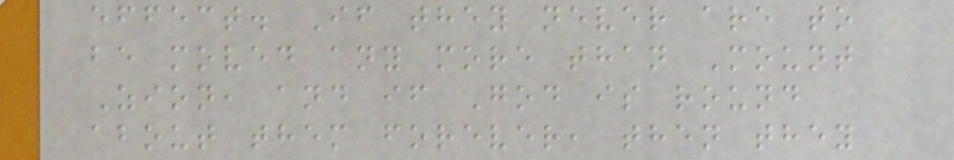effect. If they never are to
be moved any more than Mount
Zion, and if God is round
about them forever, then they
